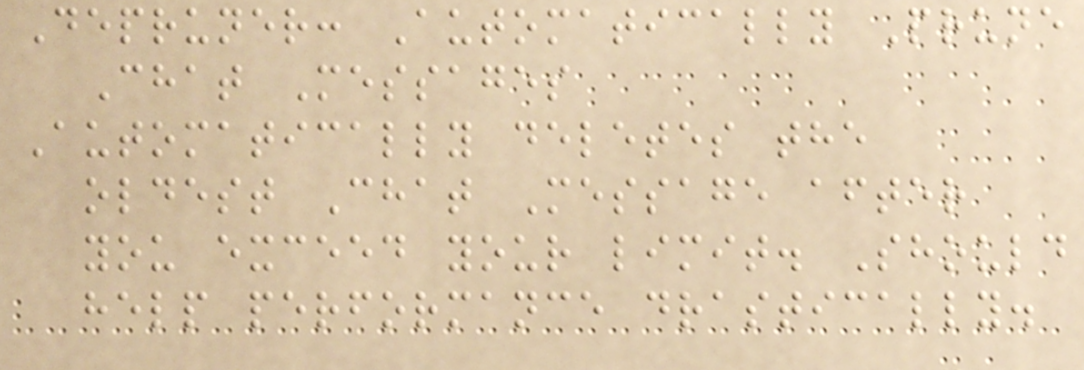Depruner: Automatically Prune
Chat Messages
Automatically deletes the
oldest Chat Message after
you exceed your limit. Should
help performance drastically.
